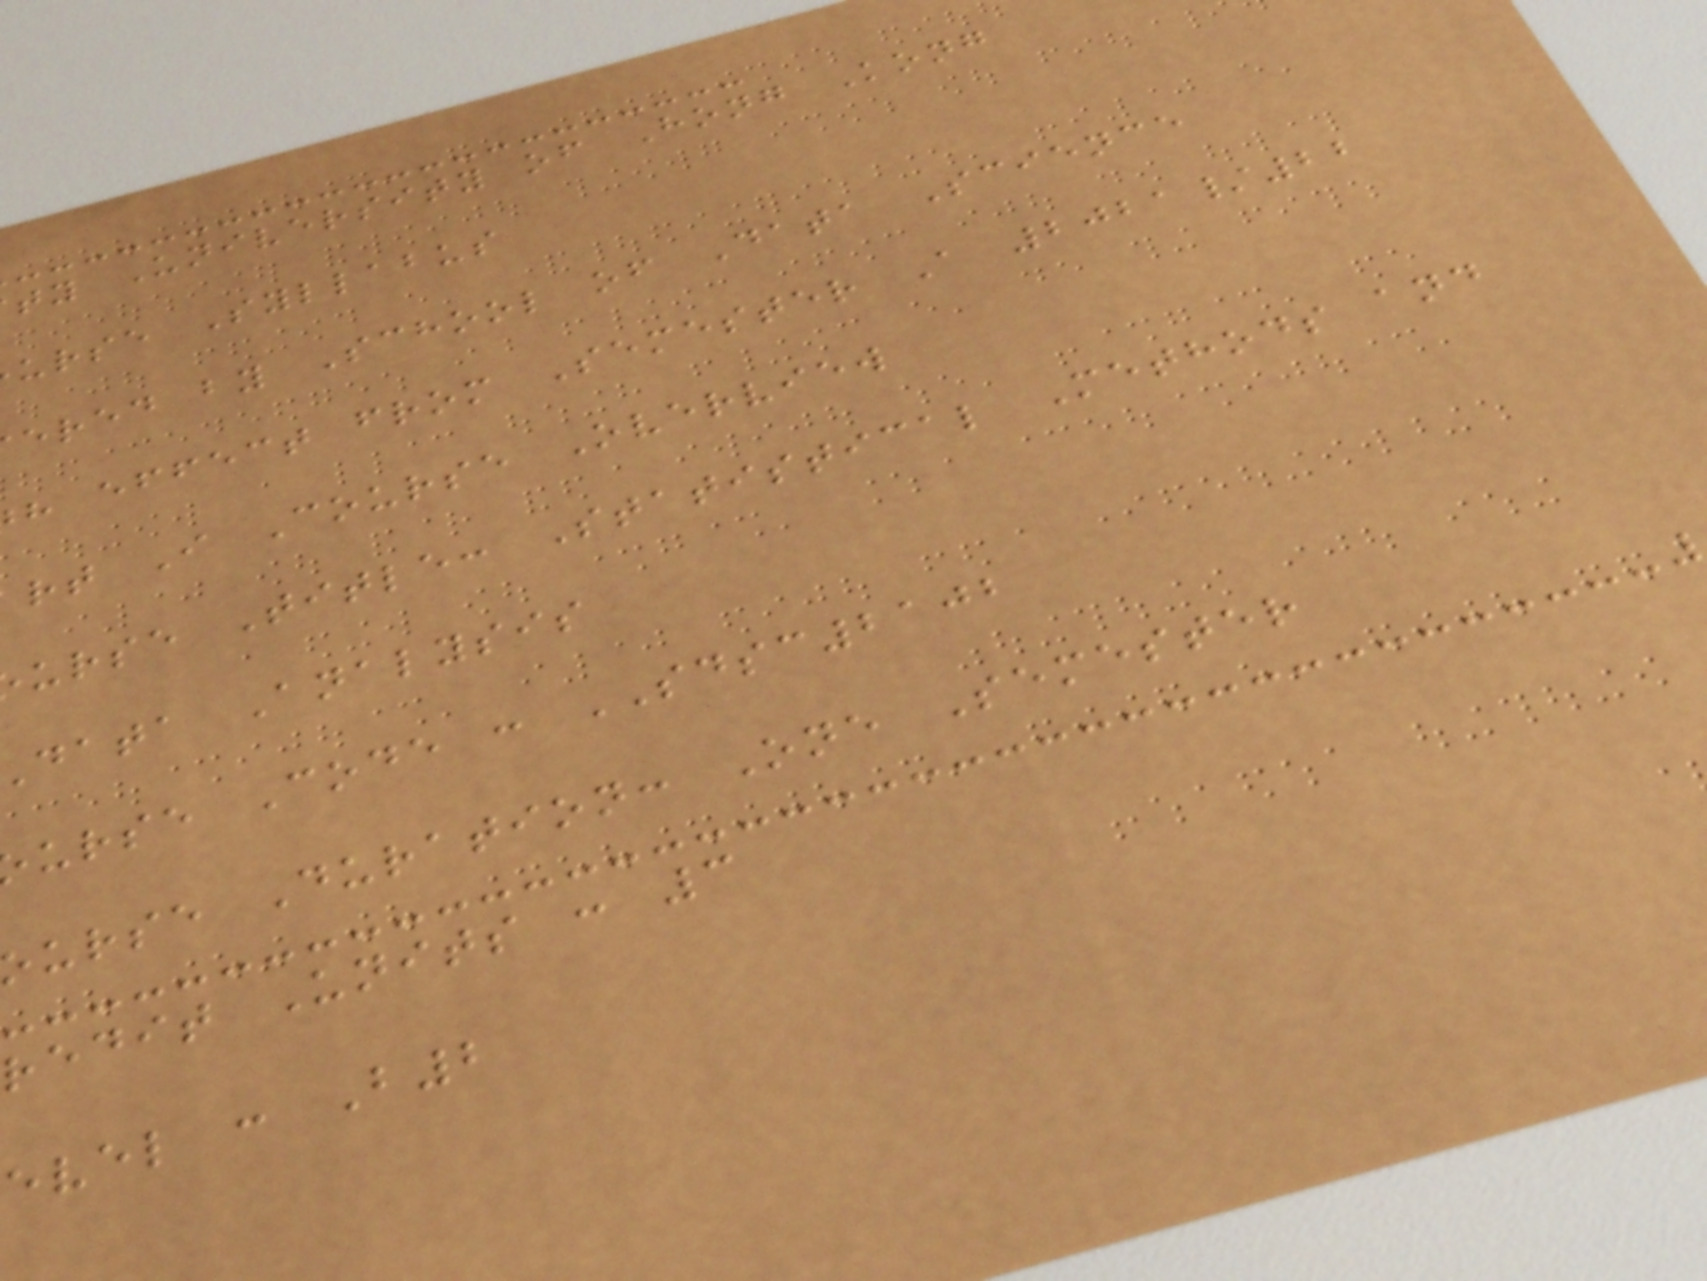ty University of Hong Kong
urse Syllabus
ered by School of Data Science
h effect from Semester A 2021/22
rt I Course Overview
urse Title: Statistical Methods and
data Analysis
urse Code : SDSC2102
ourse Duration: One Semester
redit Units : 3
evel : B2
